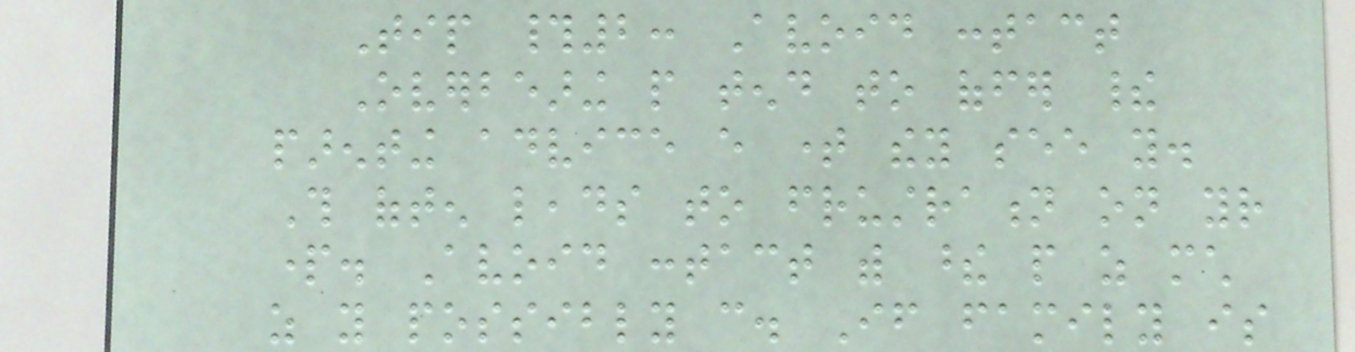Tip #2: Avoid contact
Overbearing people tend to offer their
parenting advice every time they see you.
This often leads to frustration on your
part. Avoid contact with these people as much
as you possibly can. If family is
